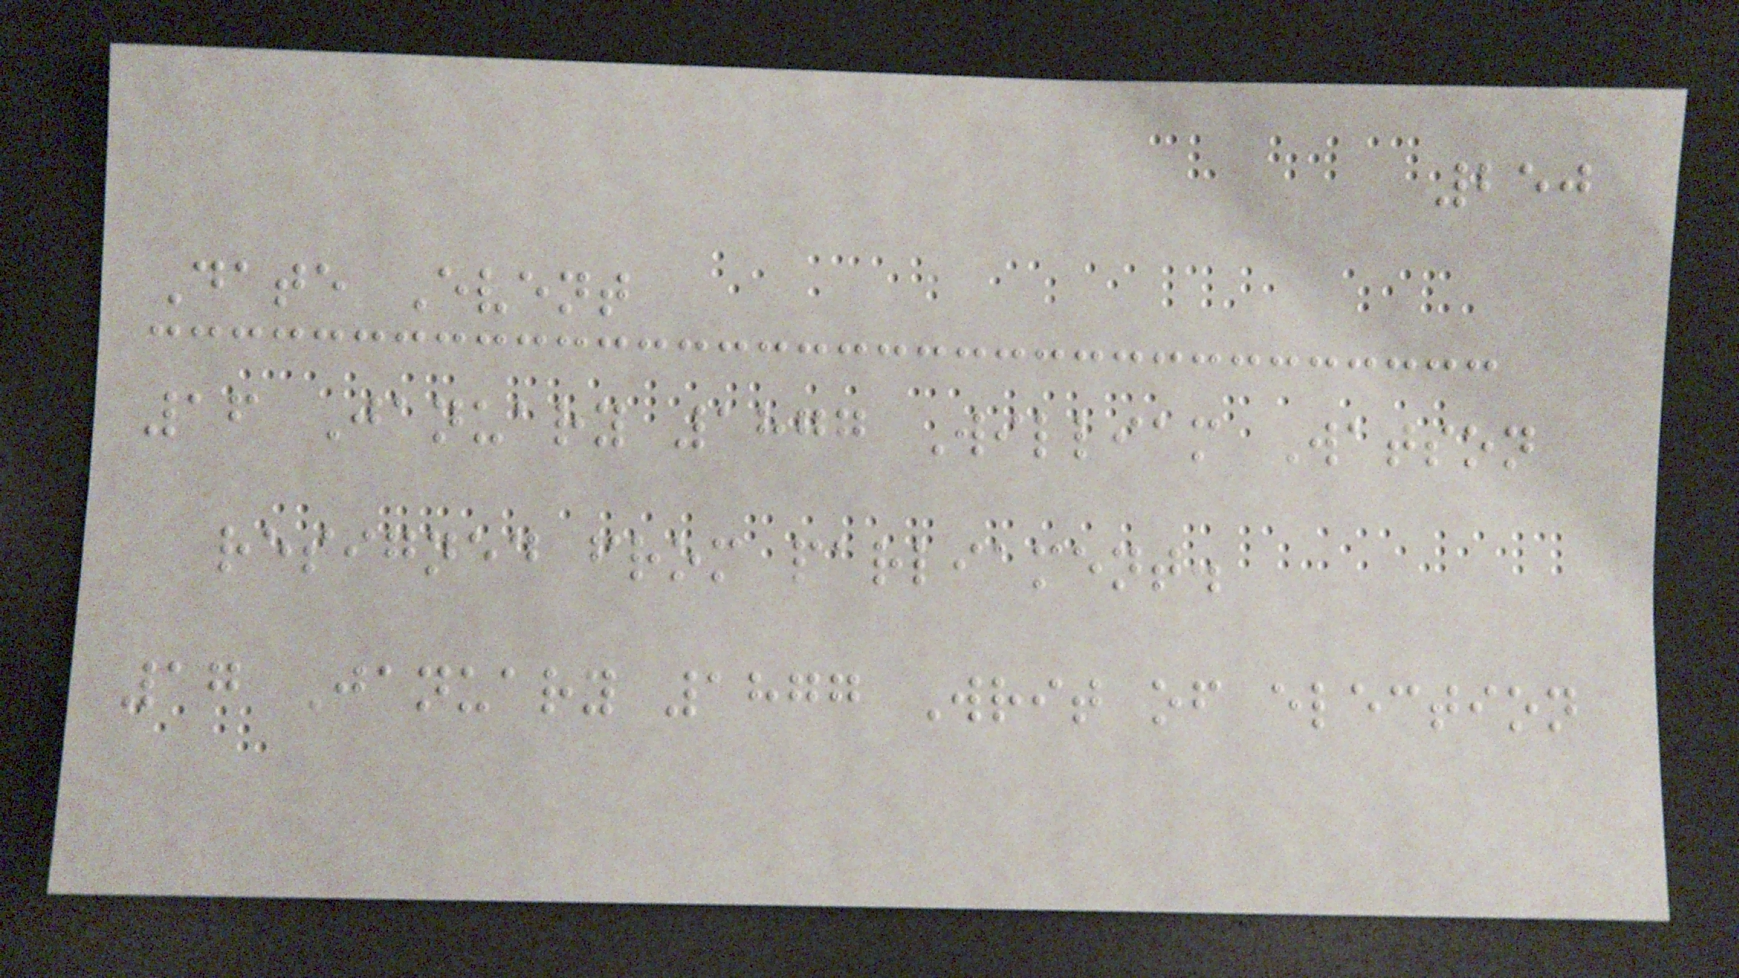250
Date Event
16 January 1877 William Watson
resigned from parliament.
17 January 1877 Writ of election
